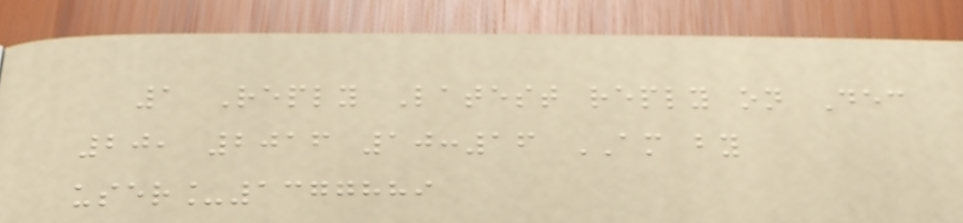1 Reply Latest reply on Dec
20, 2016 10:16 AM by
user_1377889
